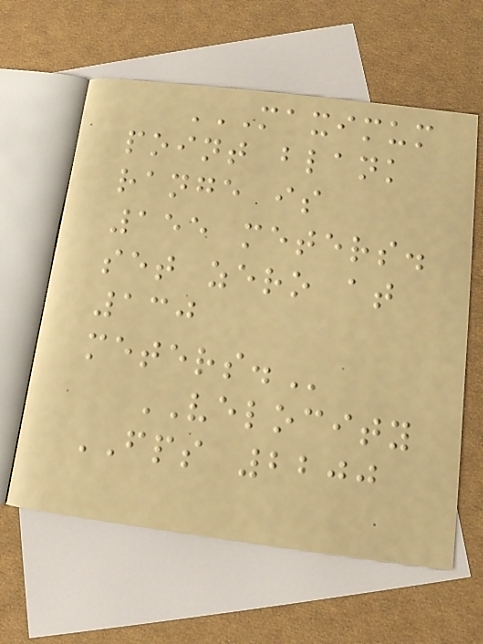MAXIMUM
POINT BLANK
RANGE IS
155 METERS.
SET ZERO AT
130
METERS.
VELOCITY
FPS 2200
